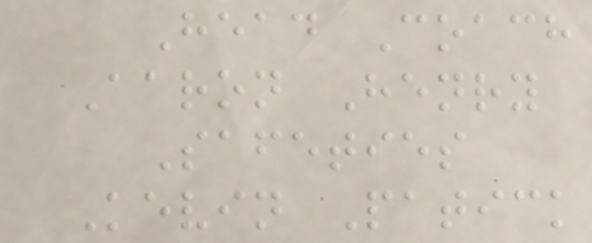Head Coach
Aaron Henry
Safeties
Kevin Patick
